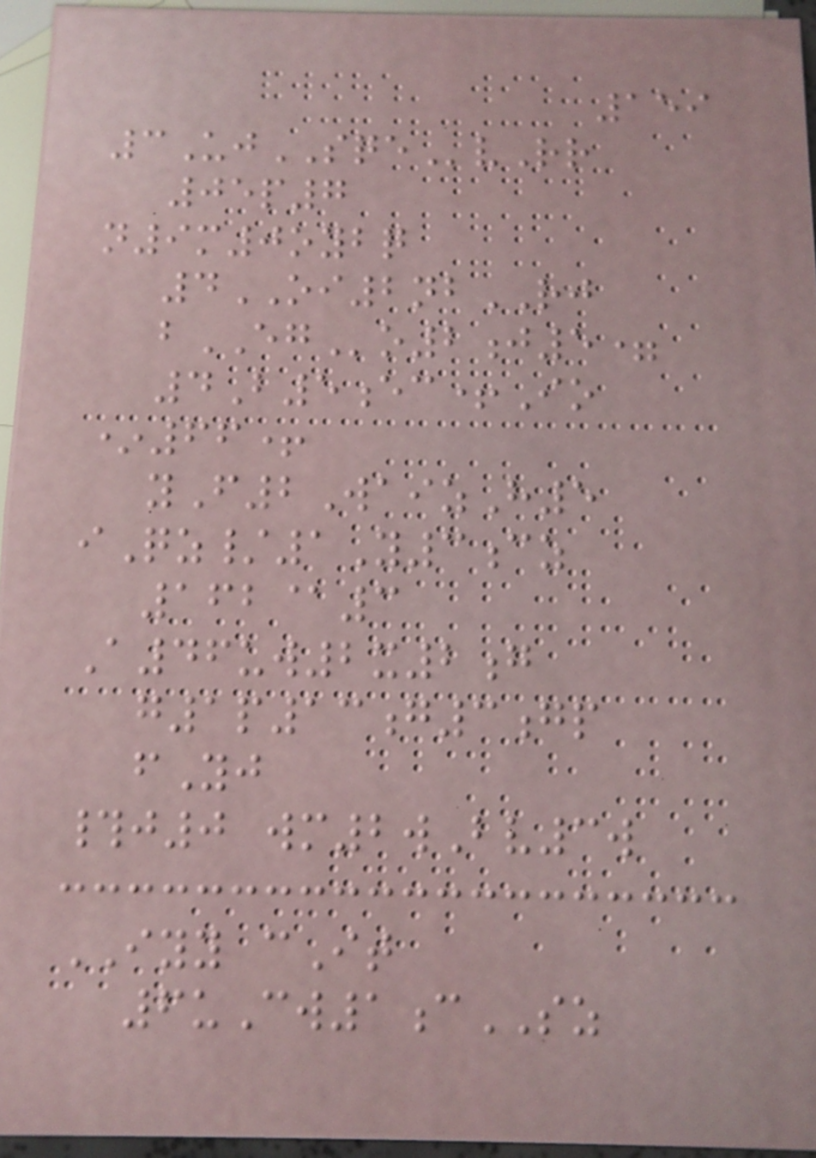159
3UjSQEvRr
05p7
n9m0oybq
4OI2nbRJ
bEGo2j5=
4B5ec+Io
*66+
yF2WaizH5
iQz/1Y3cz
162@3
A46uw2x2g
g1p13g3gp
fYj
#j0 wm2wBv3w
IYY cIt
6uCw1cSZ
